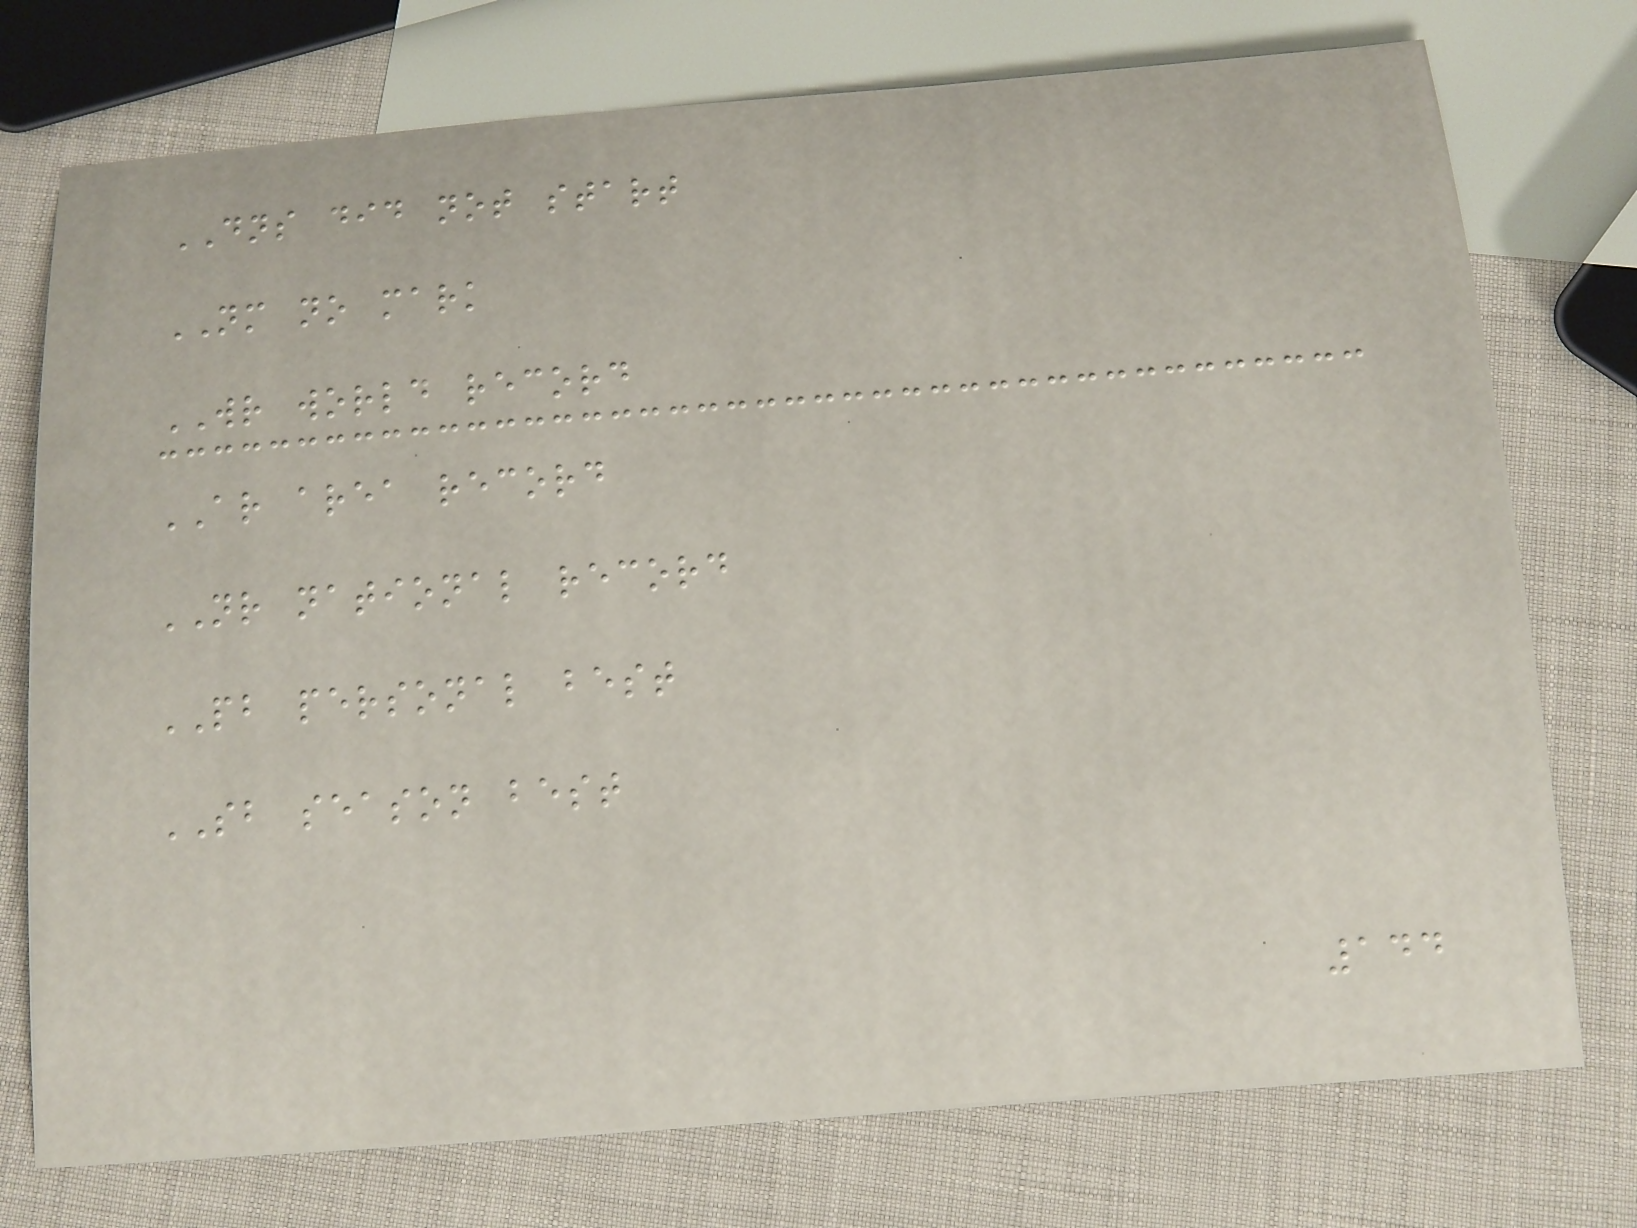DNS did not start
NM no mark
WR world record
AR area record
NR national record
PB personal best
SB season best
144
